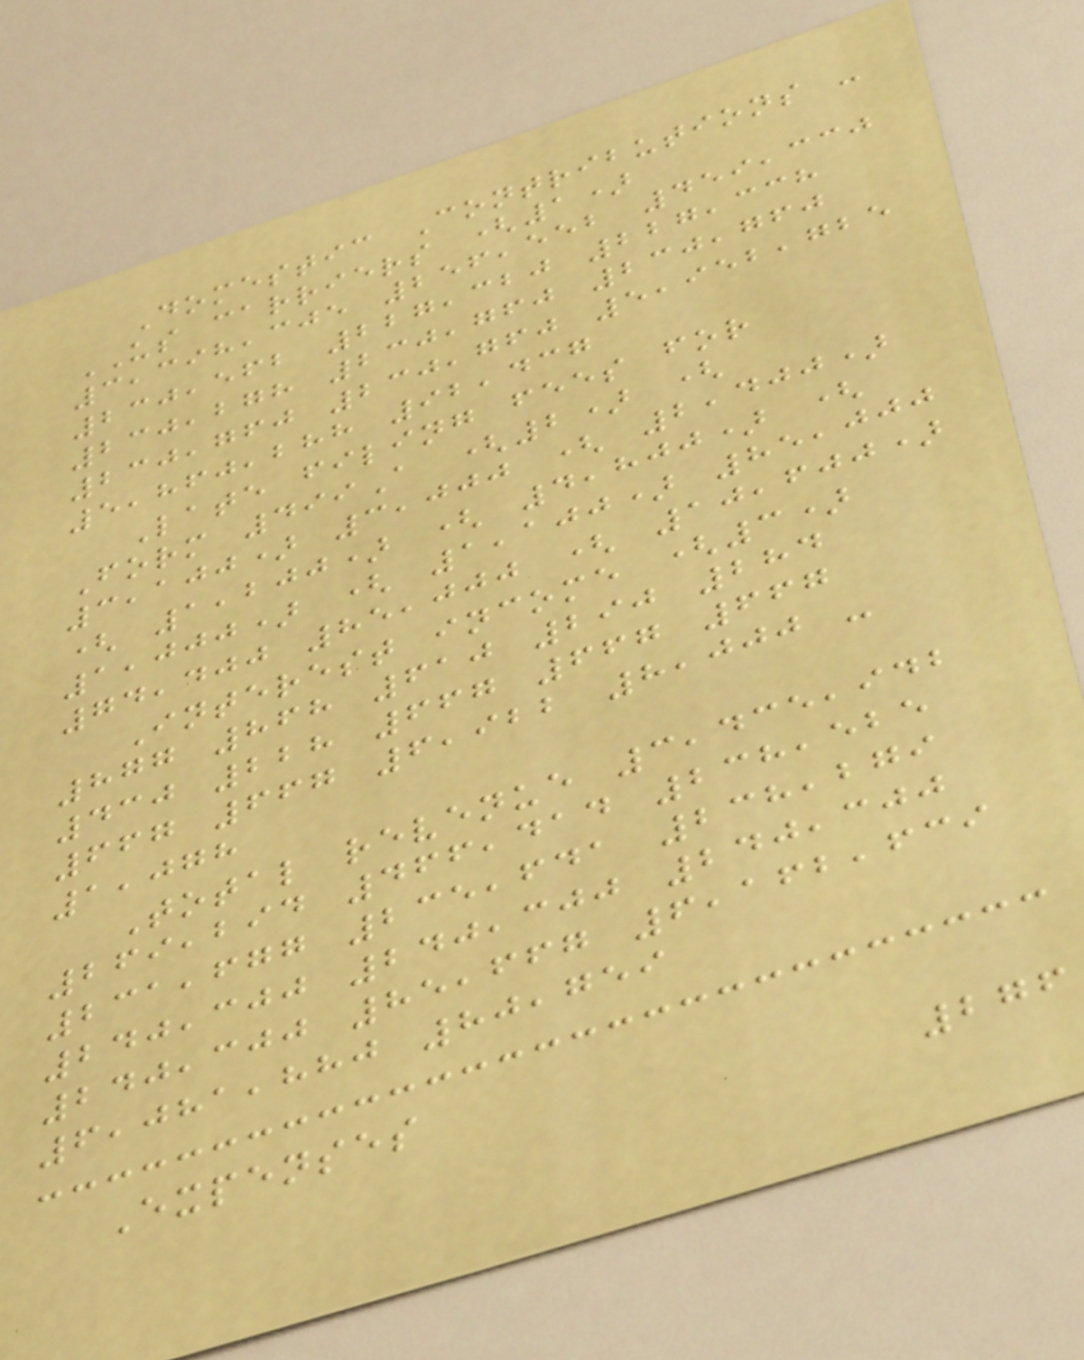Domestic Contributions -
US carriers (1)
3,398,305 256,552 459,330
230,562 227,320 227,338
230,278 230,760 230,760
230,760 230,760 5,952,725
5,860,288 92,437
Late filing fees for
Form 499A (2) (
3,100) 3,000 ( 2,400)
( 1,200) ( 4,800) (
1,000) ( 1,100) 85,000
74,400 85,000 ( 10,600)
Interest income (3)
877 868 610 290 284
430 228 667 667 667
667 667 6,922 8,000 -
1,078
Total revenue 3,435,942
269,294 466,414 238,525
231,677 235,641 238,279
240,300 240,300 240,300
240,300 85,667 6,162,639
6,081,880 80,759
Expenses
276
